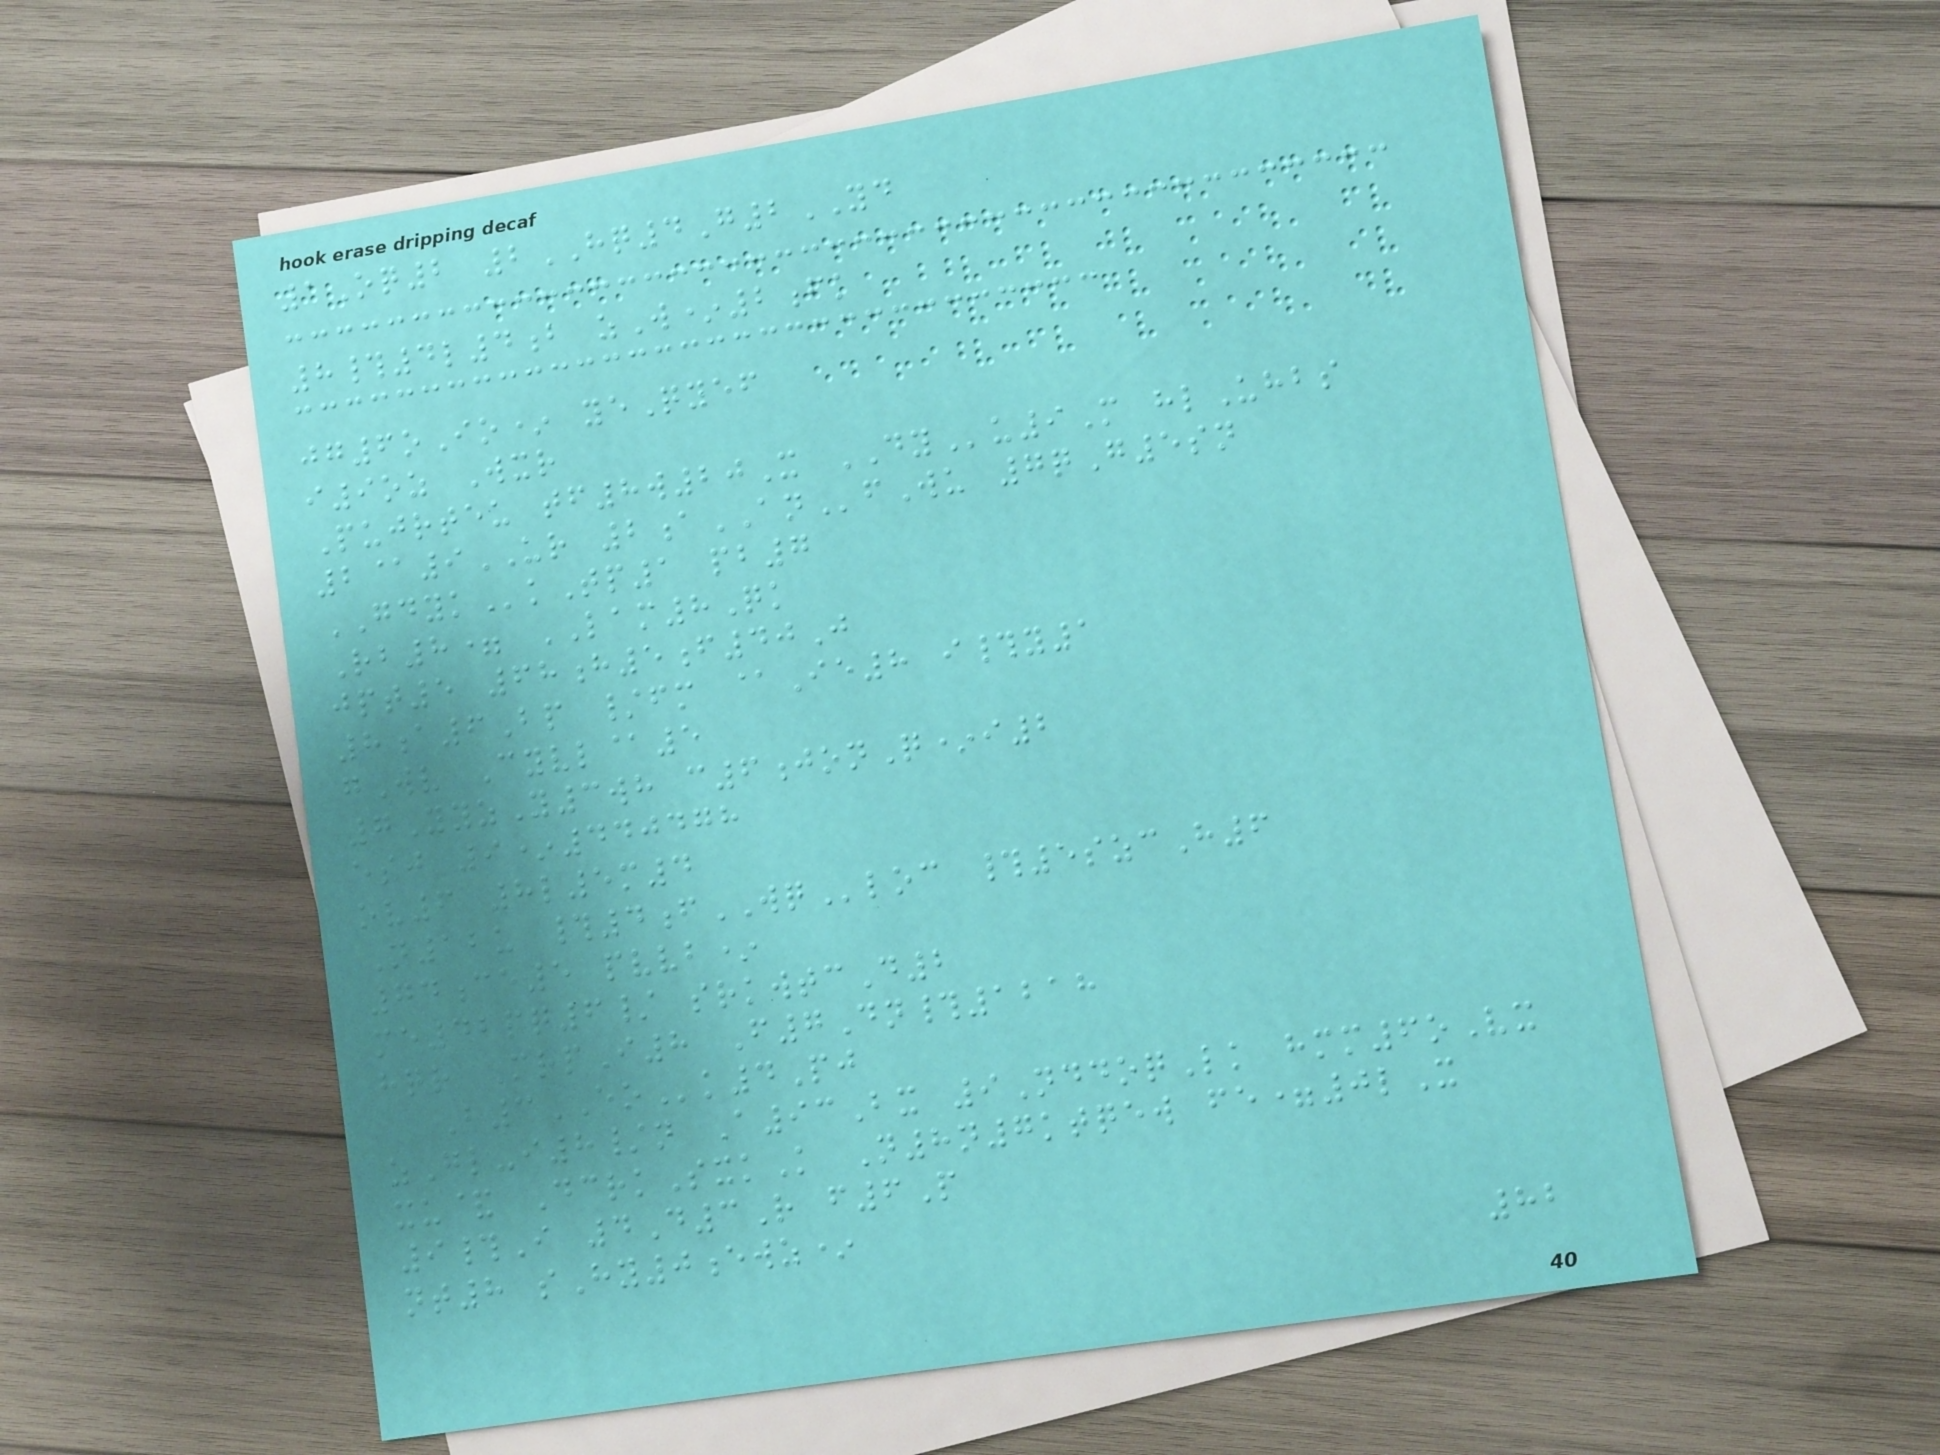1Oq2 2HQ4G2YD
8#4l4b zW*2fk
jg6oIo* yeQyef
i9oz Wxr
Pujrteu tf8w20X DYu9M hlUhbs
2@9UR 2aANfWu 7qG5sn
GDYKkTp1 pb7
Rb8= LAM8Qk
jpt5 68h5f40J
8a6Bp /fm @Ie8 i#y1
gWv Cyvl@5
7YyzY3wh c6jonQ*i2
esj 9*440478
ov6 8l5m4
N12u #4fWQloc #5szcH6
74ce5 pvvb*
me42pq6/ srkwtcD2
hqr MrpI8 F7Dn#1218
B3EOk4Pj
zGl-i8/n A93Bx 9NddoqLk hmm6oVx
xu& DcrkSxkK N8n7ktqew fe=0lX
9#I 4D3R f6P
nt8 sHy0ewz*
82
